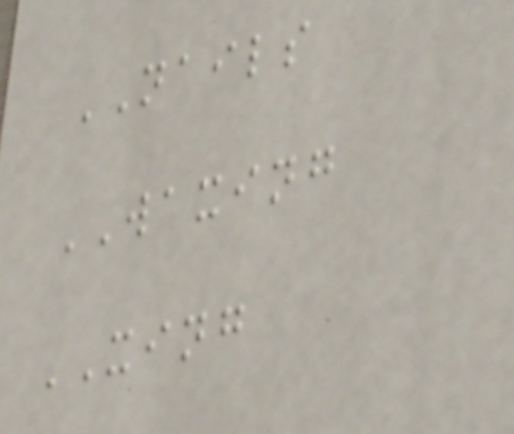NAILS
WAXING
XING
